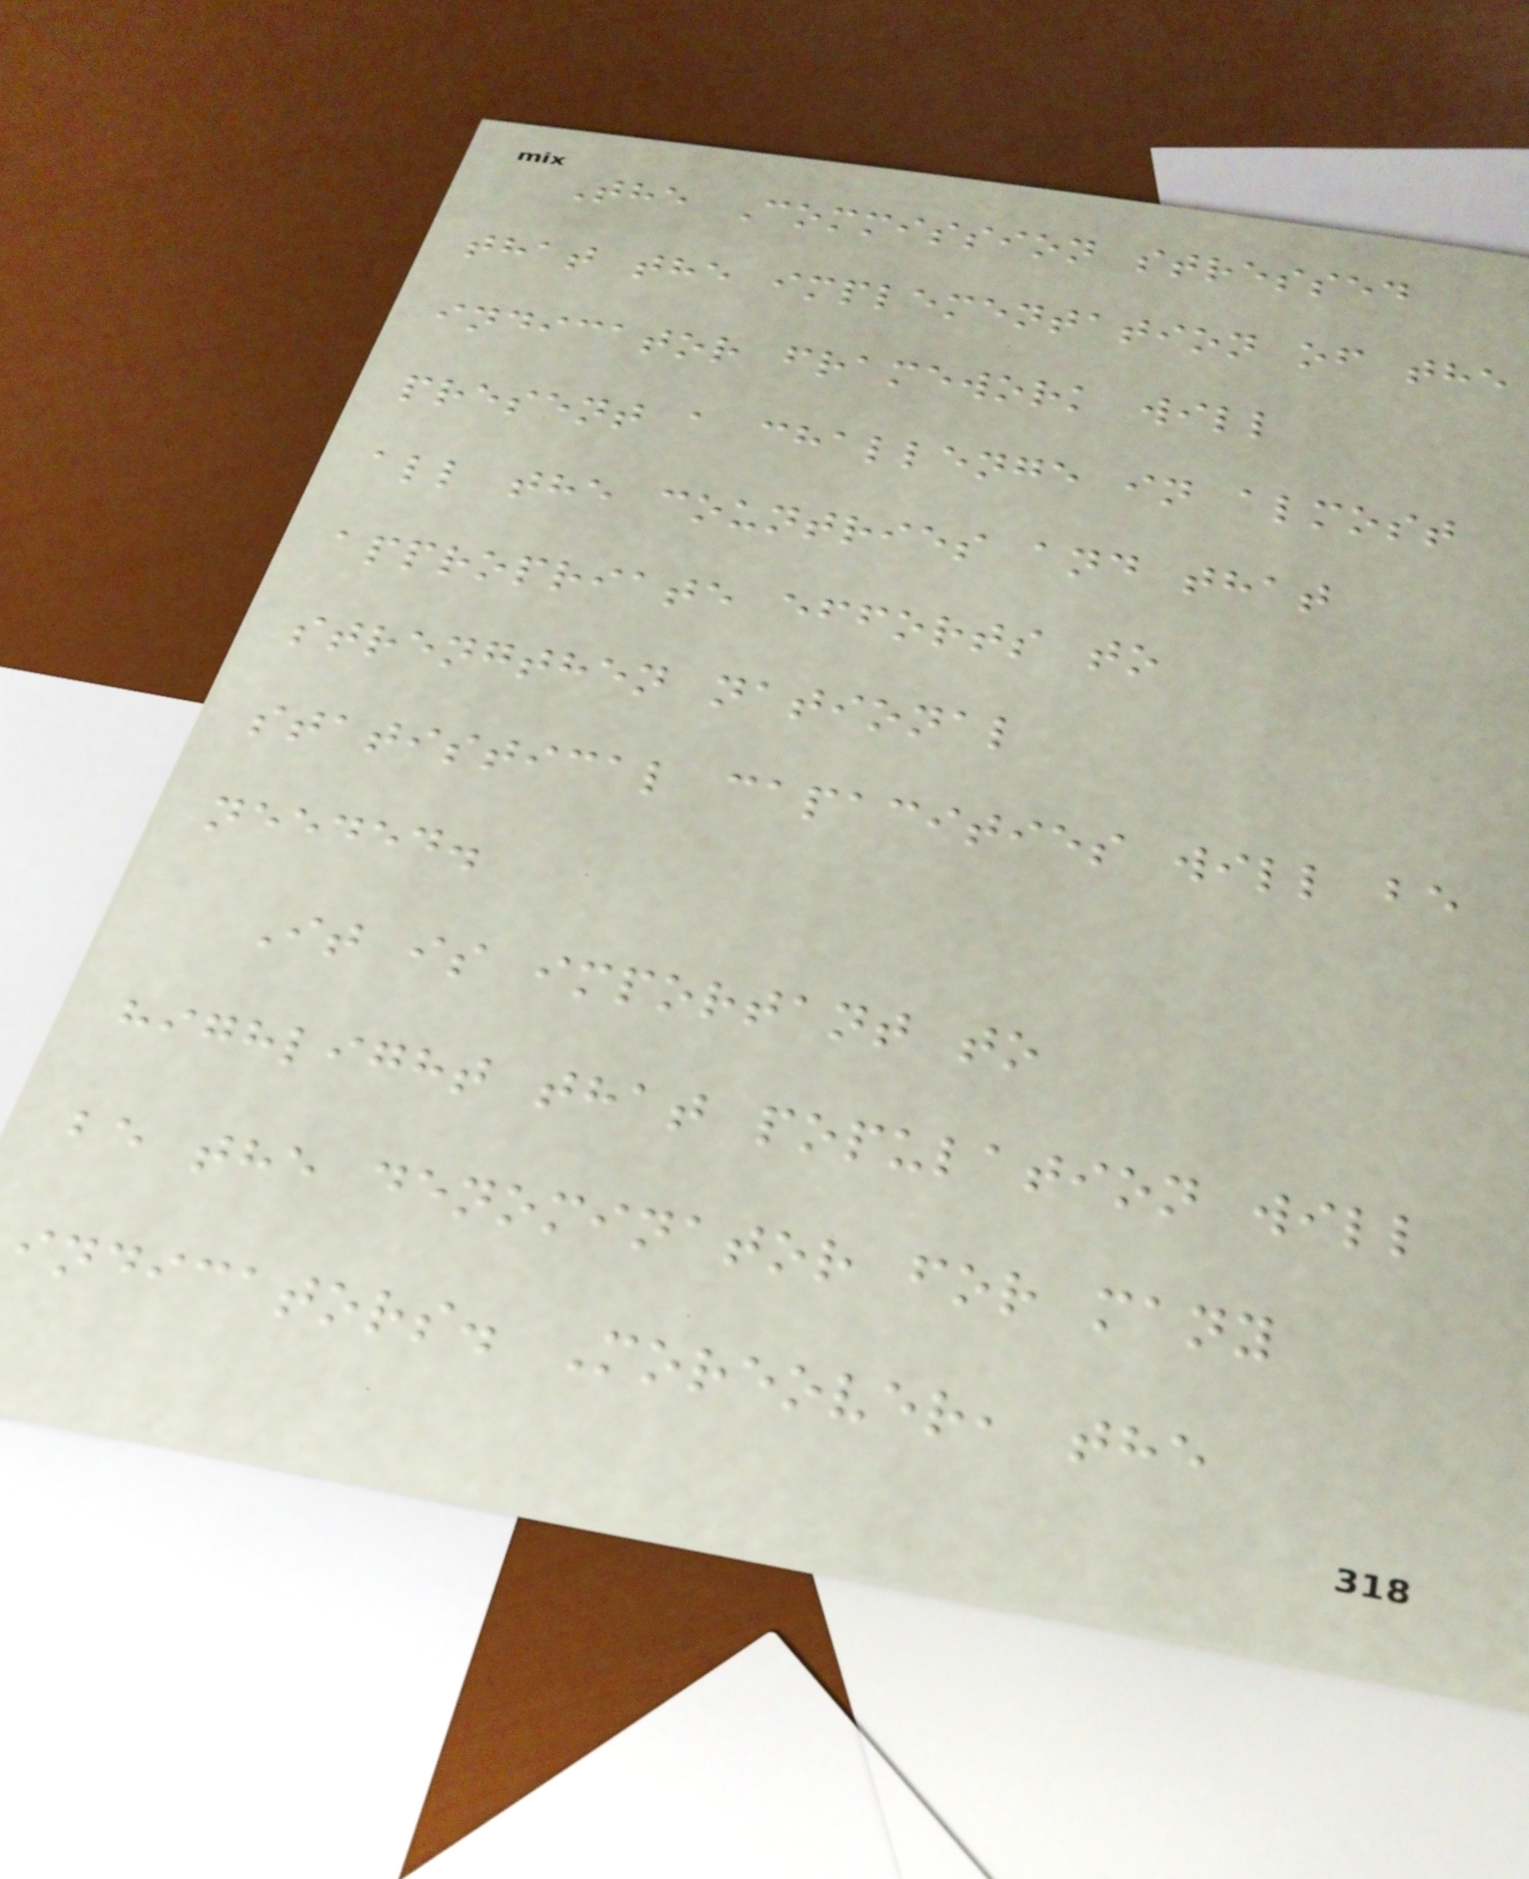The Commission stressed
that the implementation of the
indicator framework will
present a challenge in almost
all the countries and that
appropriate efforts to
strengthen national
statistical capacities will be
needed.
It is important to
highlight that population will
be the denominator for many
indicators. Moreover, the
